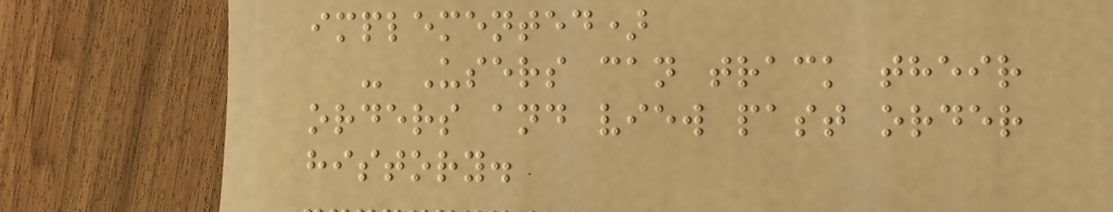implemented)
- Users can track their
orders and view past order
history.
